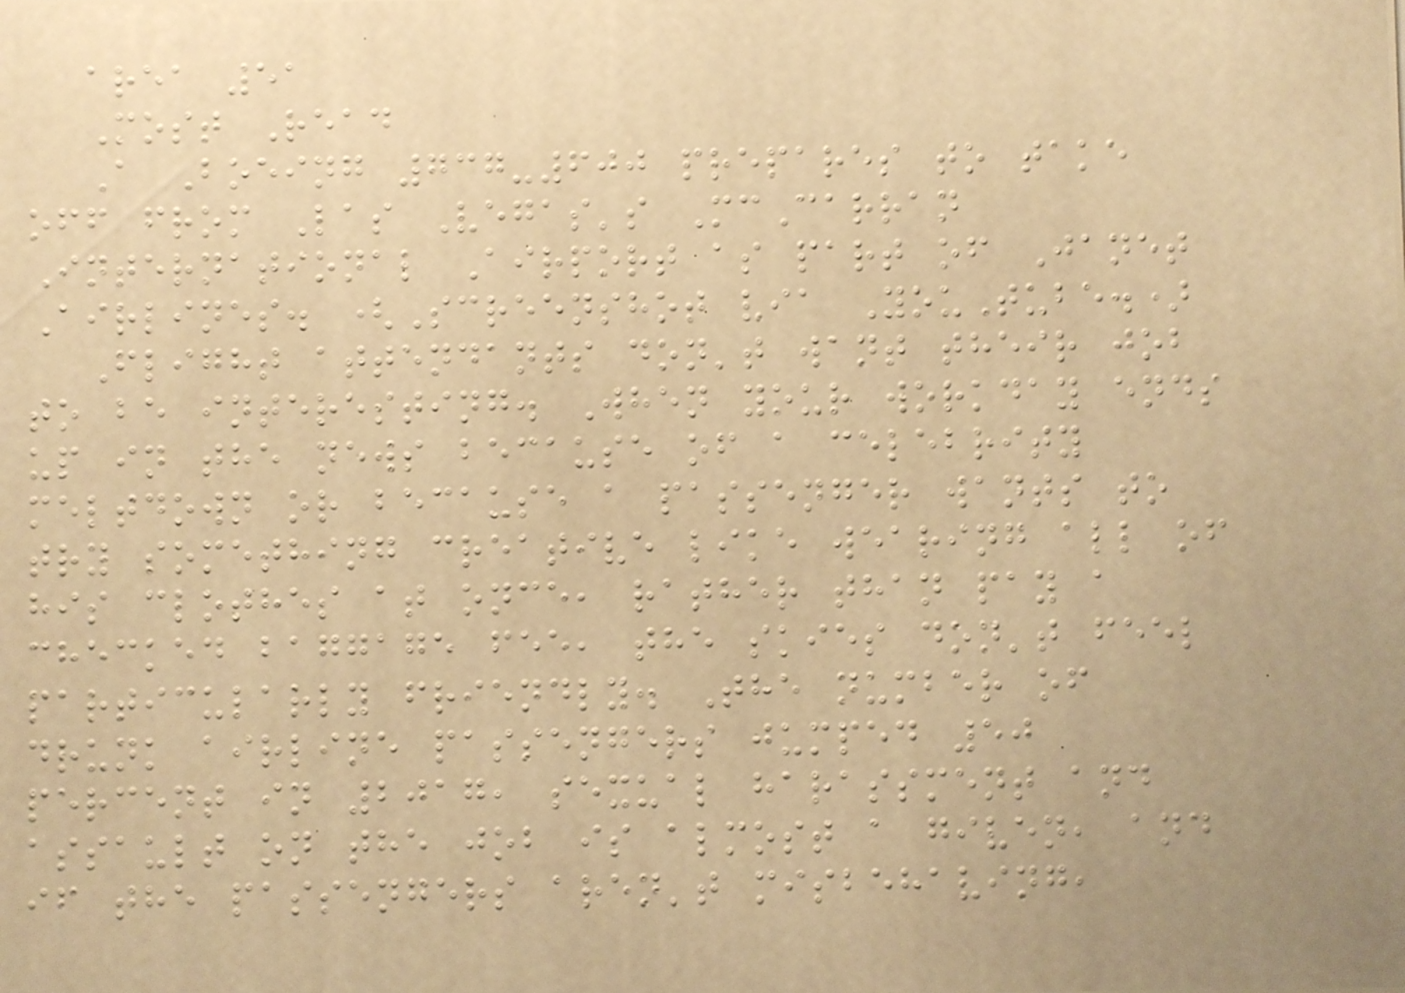area 51
Most Read
A Boeing 737-600 prepares to take
off from Las Vegas's McCarran
International Airport as part of Janet
Airlines. (Screenshot via YouTube.)
Flight attendants don't want their job
to be interesting. When your workday ends
up in the news because of a celebrity
meltdown or because a passenger wants to
try something creative like wearing all of
his clothes at once, rather than pay a
checked baggage fee, the skies don't feel
particularly friendly. The number of
drunk airline passengers jumped 50
percent in 2017, sexual harassment and
assault on the job is almost a given, and
if the passengers aren't misbehaving,
